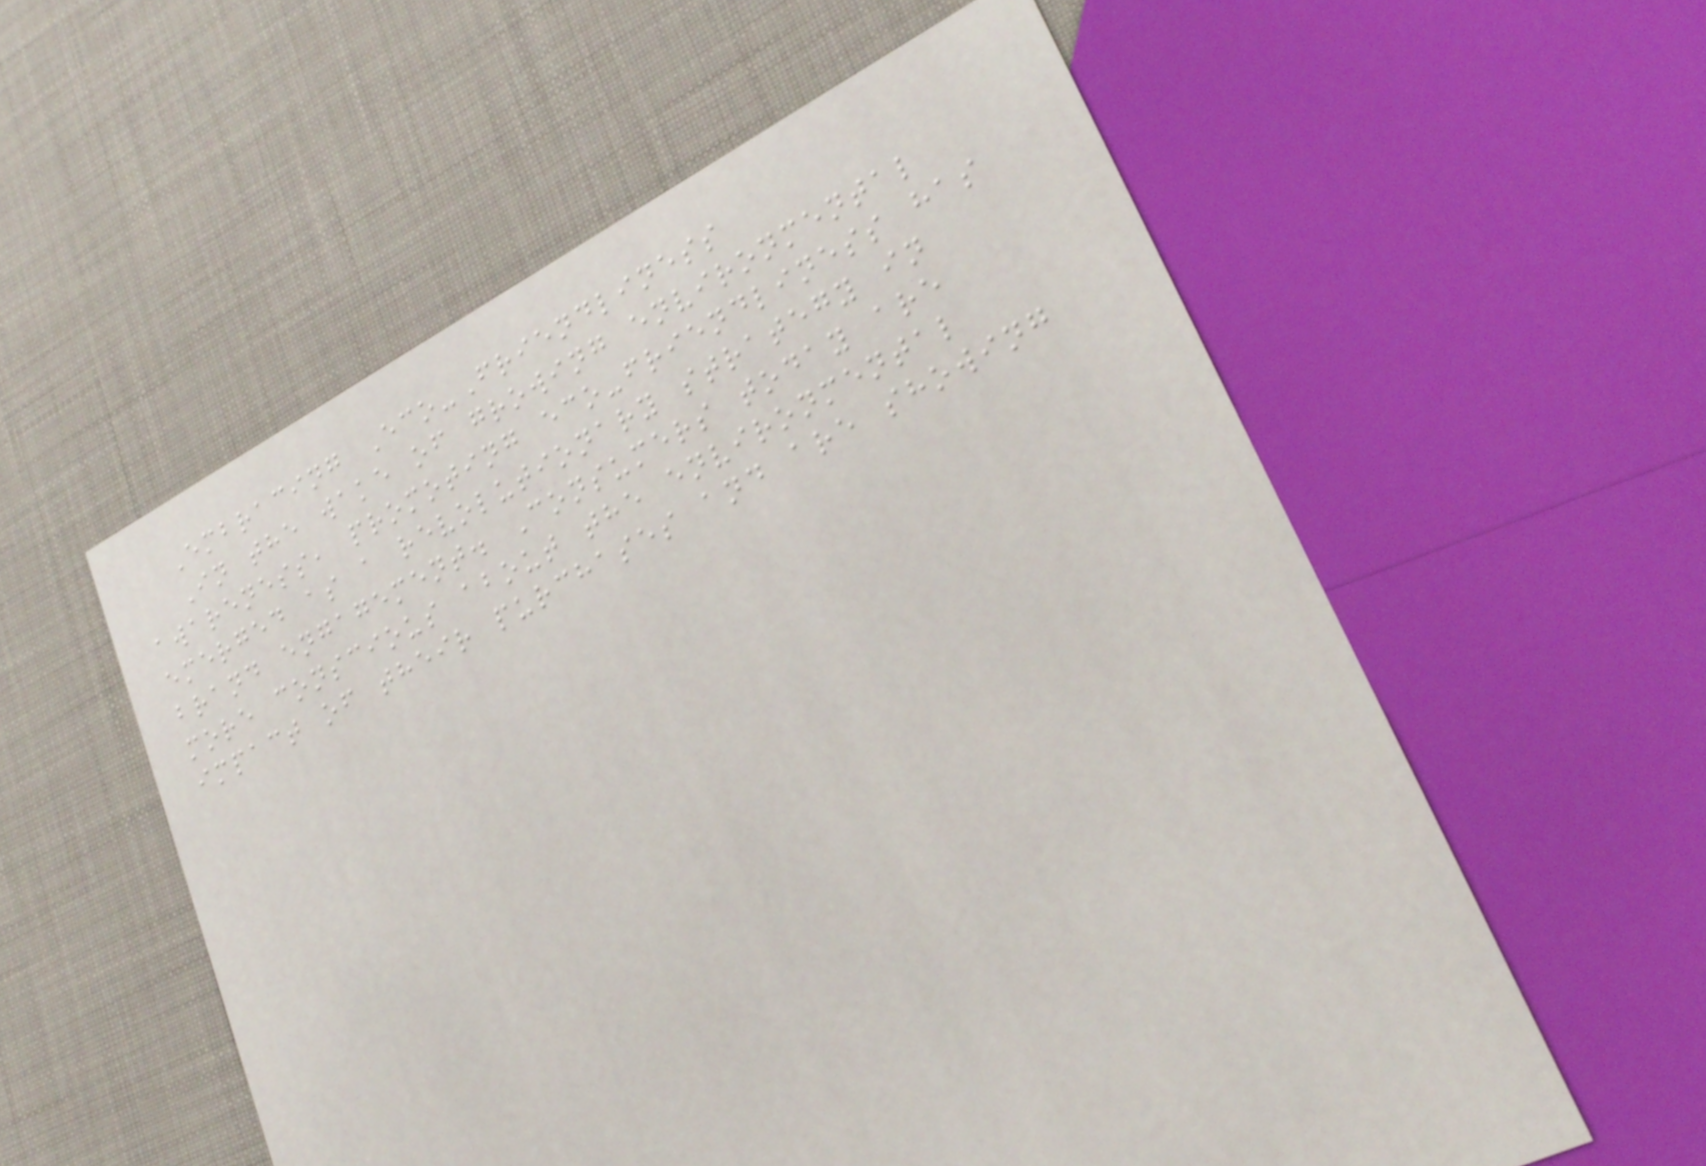Embracing Eco-Friendliness
In the wake of growing environmental
awareness, promoting eco-friendliness has
emerged as a revolutionary strategy in
brand engagement. Consumers today are
more conscious about the environmental
impact of their purchases and are showing
